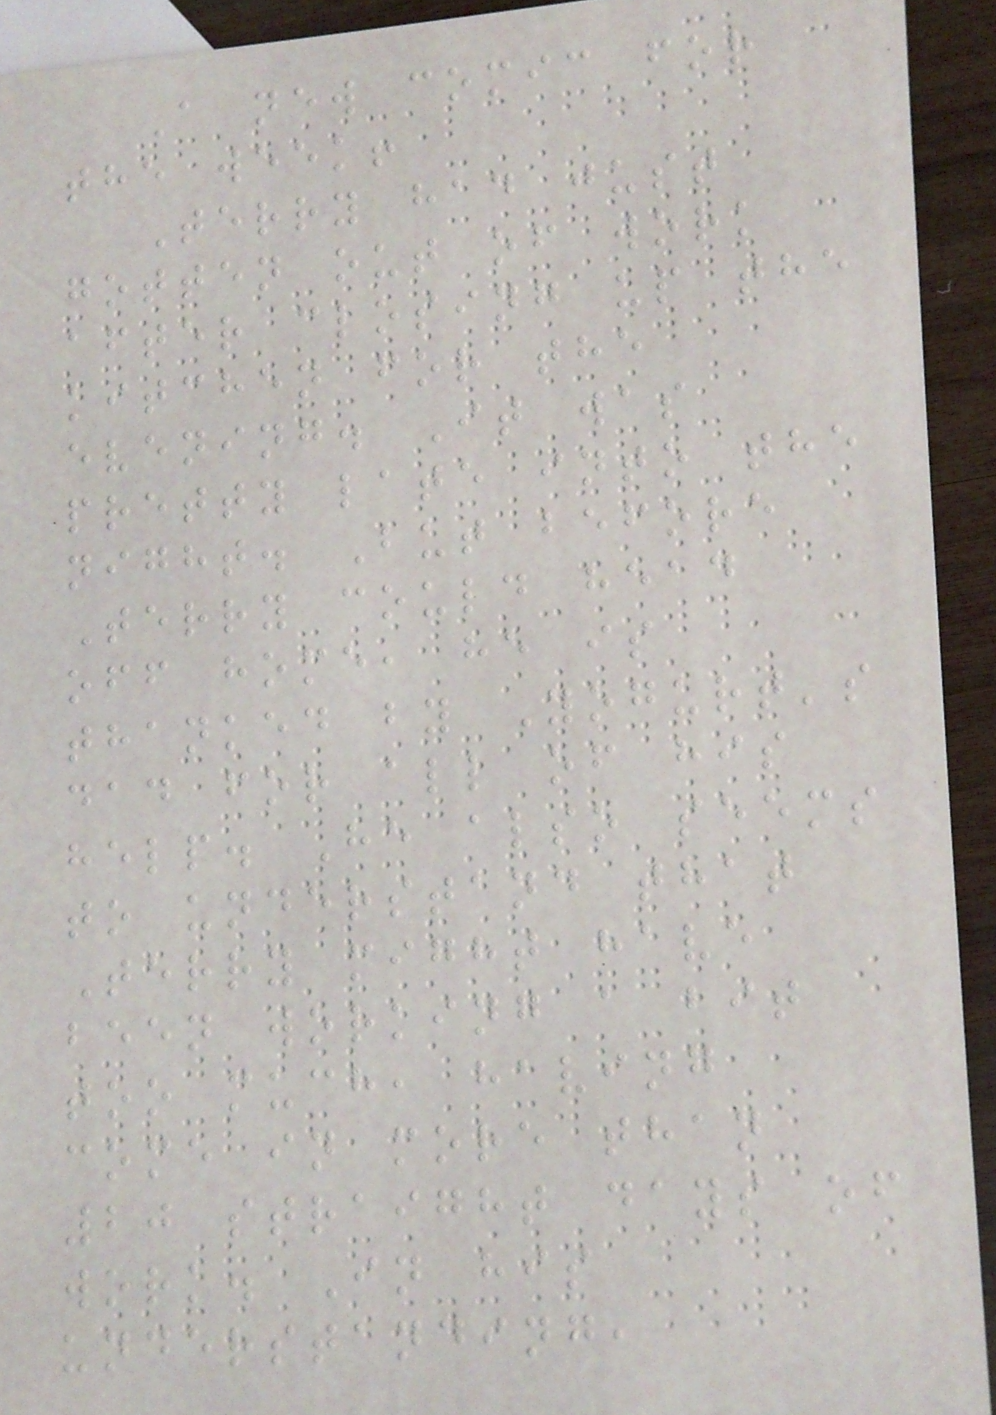A new comic for
the week!
Terry had just
gotten out of work
after closing up the
kitchen for the
evening. It was
pretty late into the
night. But before
Terry could head
off home, he is
thanked by Yogurt's
dad for all of his
help. He also seems
to understand that
Terry might have
been working a bit
too much, having
come in more than
20 straight days of
work. In his
understanding,
